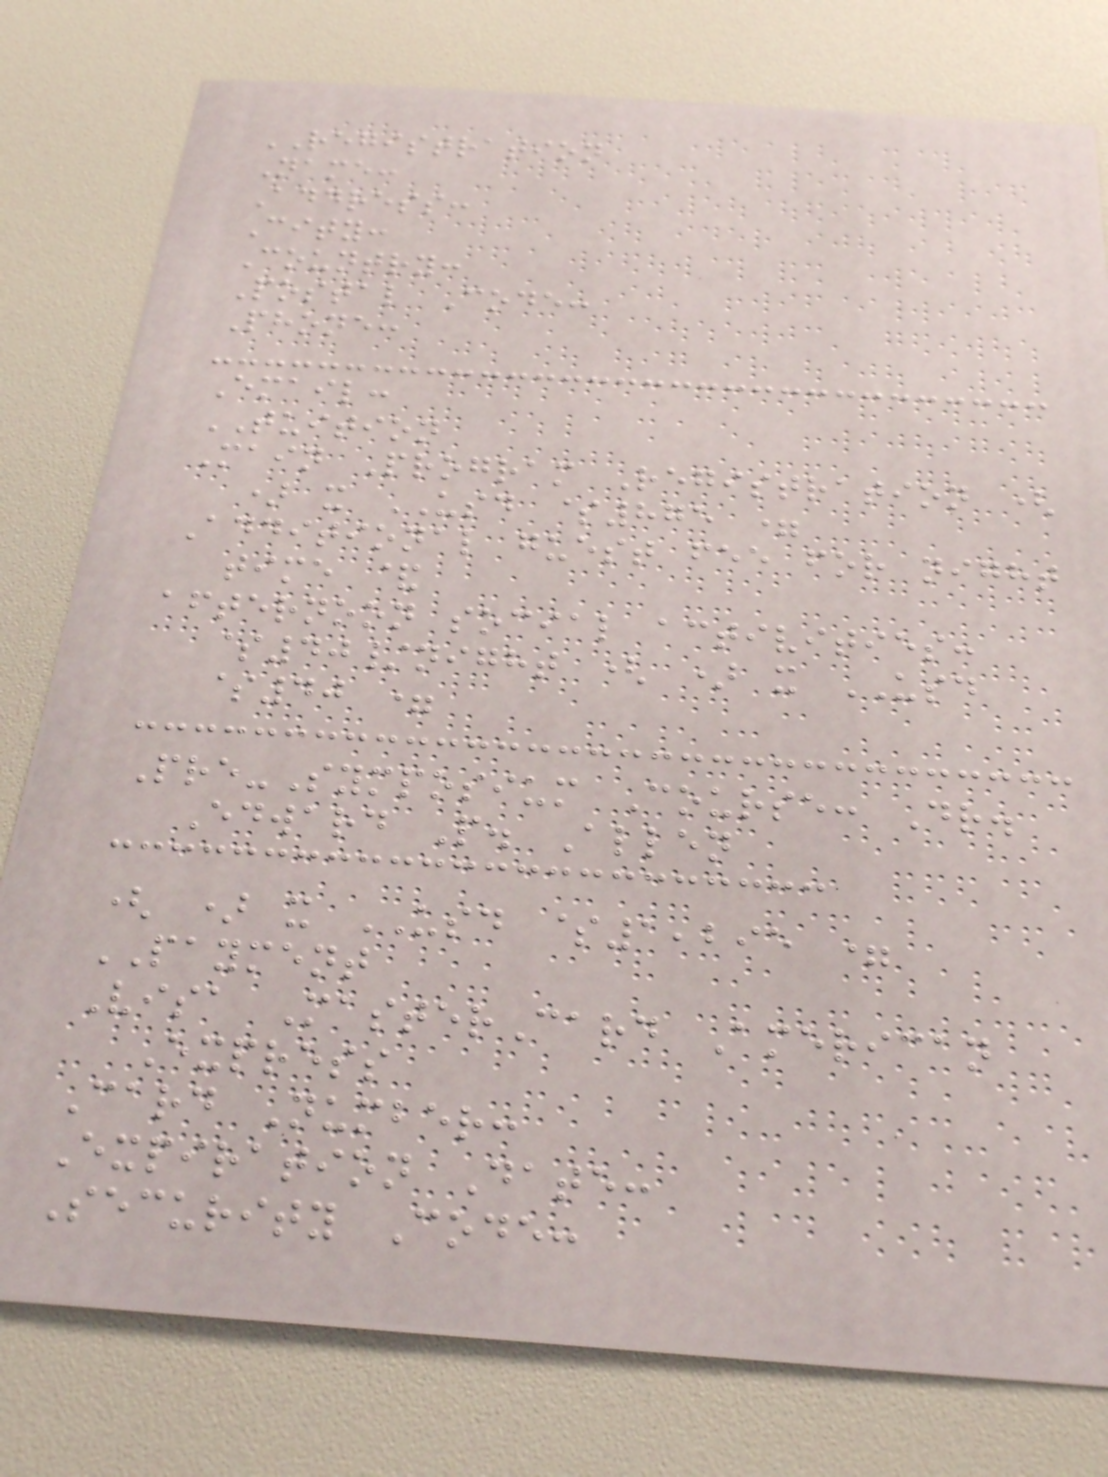REGISTRATION
Name:
Address:
City:
Country:
Postal Code:
Phone:
Email:
TUITION
Main Program Registration (
) x USD $875 =
Additional guest fee for night
time &
afternoon social activities:
$40/night ( ) x USD
$40 =
Pre-Symposium Course: Dr.
Edward P. Allen
( ) x USD $1,295 =
PAYMENT
Visa MasterCard American
Express
Card Number:
Expiration Date:
Security Code:
